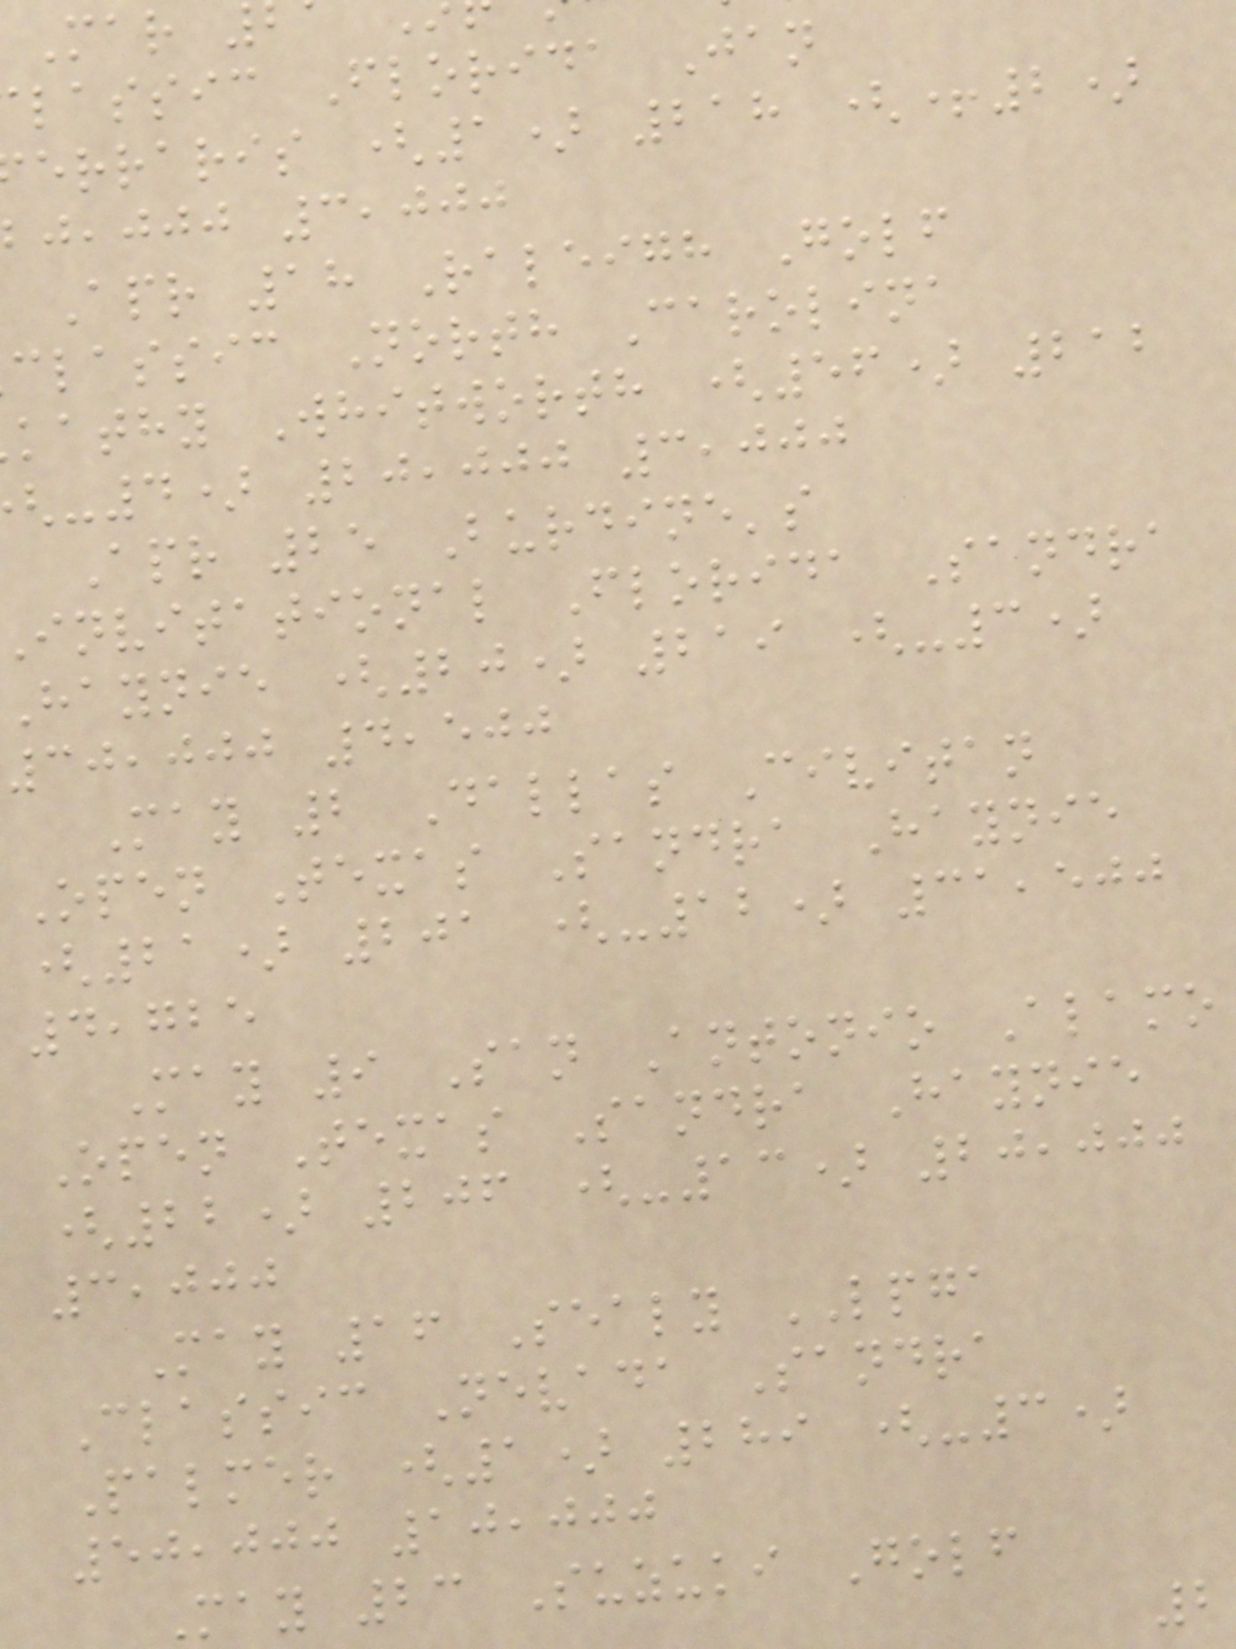lassic Florida Jan
erraris (1) 218 (+2)
,jjj 3,000
Apr 18 Raleigh Golf
classic North Carolina
kathy Whitworth (56) 212
-4) 20,000 3,000
Apr 25 Burdine's
invitational Florida Sandra
haynie (20) 219 (-3)
30,000 4,500
May 2 Dallas Civitan
Open Texas Sandra Haynie
(21) 201 (-12) 31,500
4,725
May 9 San Antonio Alamo
Open Texas Sandra Haynie
(22) 206 (-13) 20,000
3,000
May 16 Sealy LPGA
Classic Nevada Sandra
Palmer (1) 289 (-3)
50,000 10,000
May 23 Suzuki Golf
